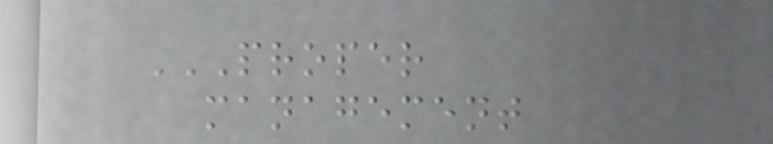PROPER
MANAGEMENT
